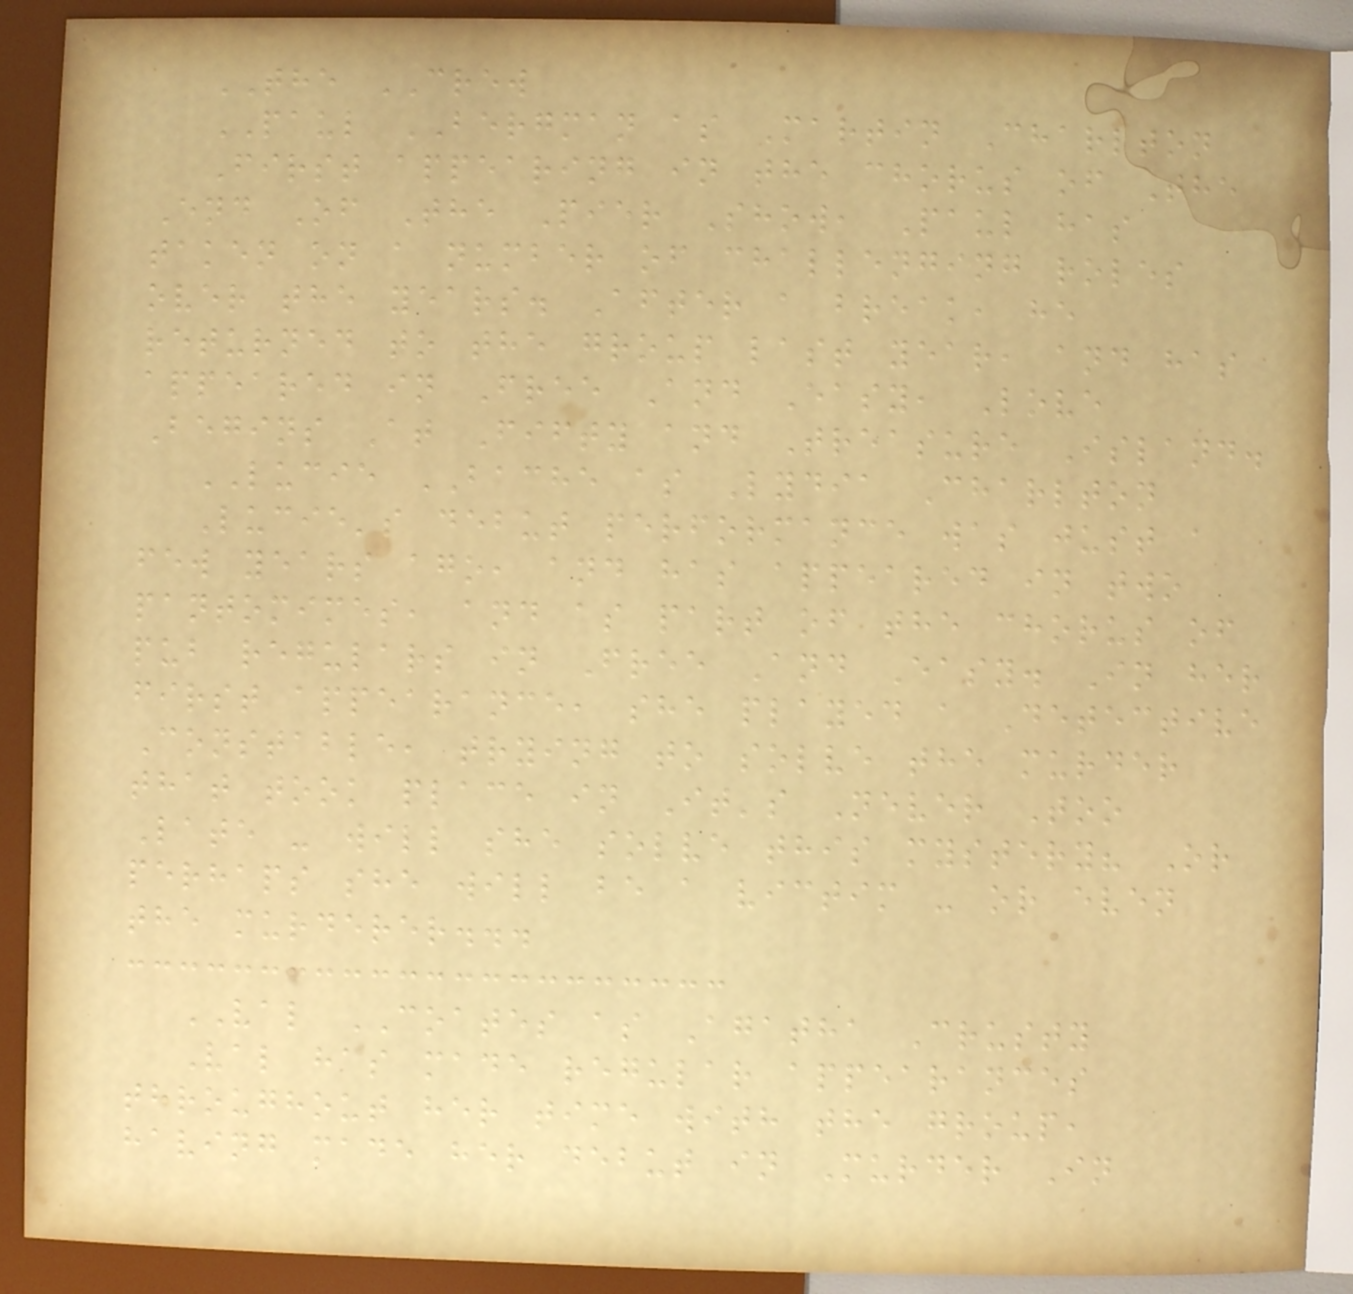THE CREW
PAUL BERGMAN as Martin Charlton
First appearing in the chorus of The
End Of The Pier Show, Paul has
taken on a number of challenging roles
over the years. After a break, he
returned to the group last year, and has
appeared in Free And Easy, Love
Begins At Fifty and Treasure Island.
LUCIE BACHE as Lydia Charlton
Lucie's debut performance was just a
few years ago, and has appeared in two
pantomimes, and as part of the chorus of
pub regulars in Free And Easy. In her
first appearance, she played a Detective
Constable, trying to solve the murder
that took place in It's Never Too
Late - will she solve this mystery? Or
perhaps she will be a victim - or even
the murderer...
VAL COATES as Agatha Crusty
Val has made regular appearances
throughout her time with the group,
having made her debut in Murder In
